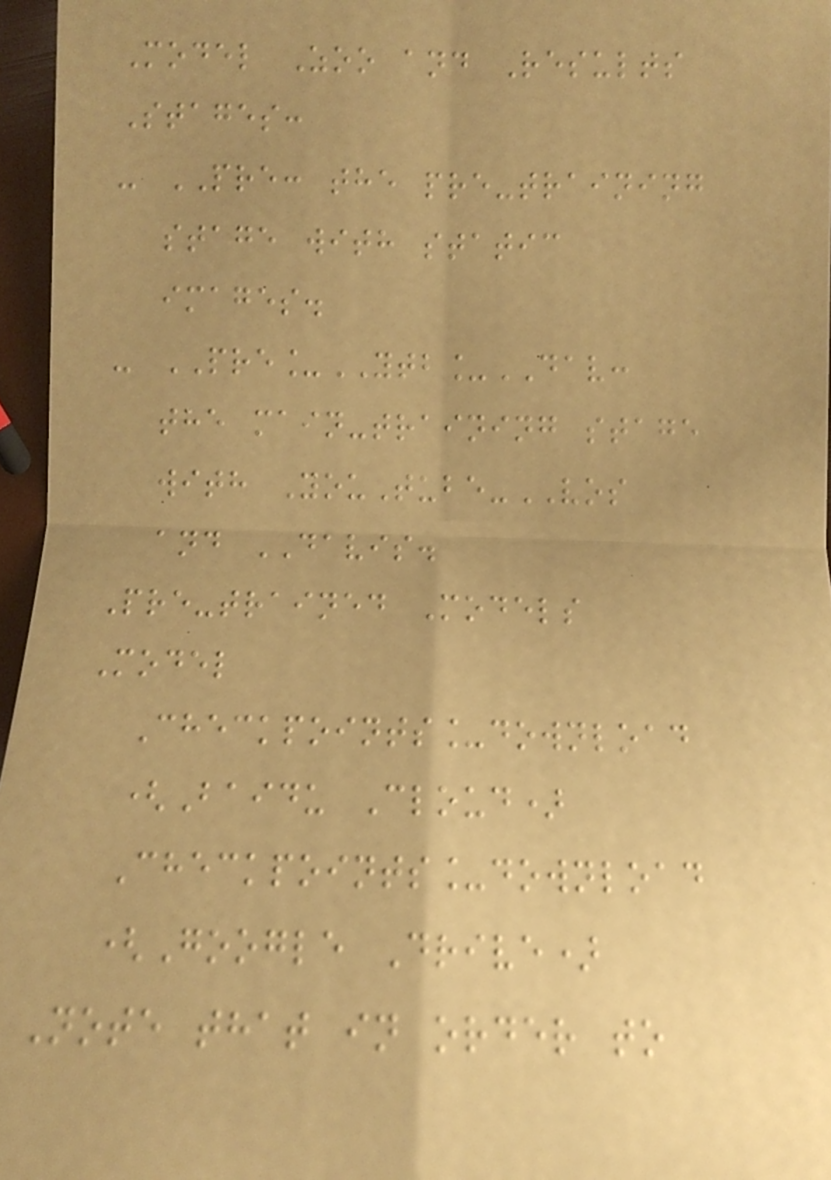Model Zoo and Results
Stages:
- PRE: the pre-training
stage with static
images.
- PRE_YTB_DAV:
the main-training stage
with YouTube-VOS
and DAVIS.
Pre-trained Models
Model
Checkpoints_download
(Baidu Cloud)
Checkpoints_download
(Google Drive)
Note that in order to
